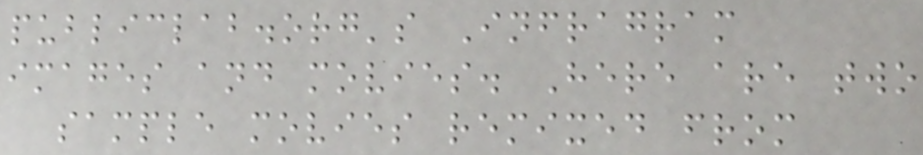publiclab.org's Infragram
images and movies. Here are two
sample movies remixed from
